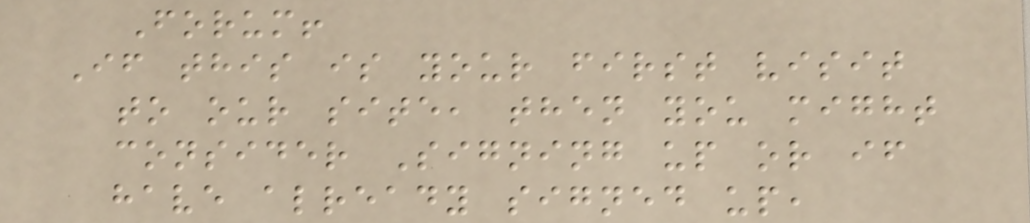Forum!
If this is your first visit
to our site, then you might
consider Signing up or if
have already signed up,
